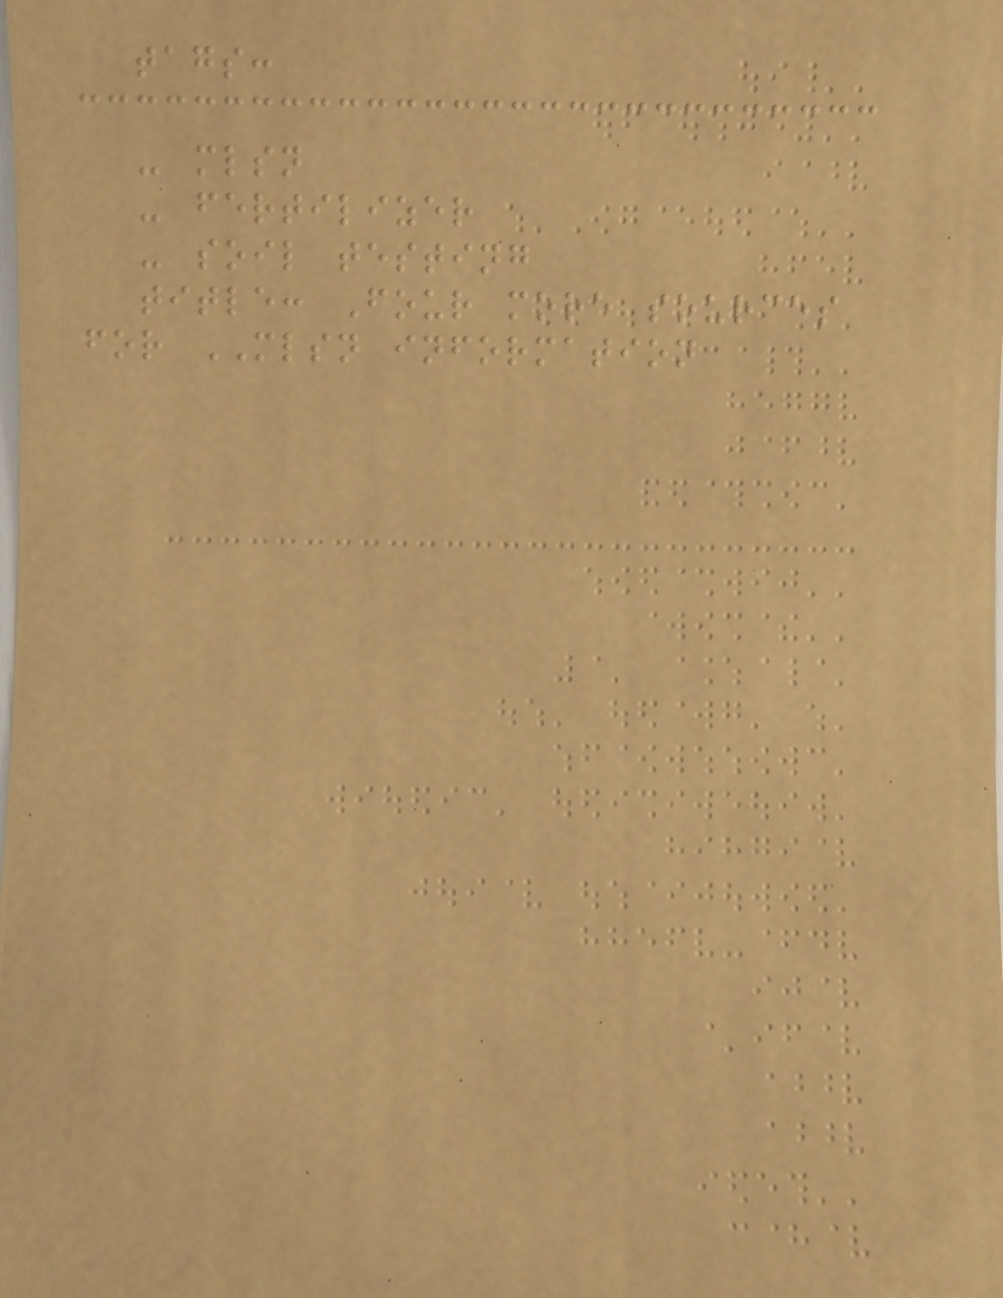tags:
- mlsn
- fertilizer
- soil testing
title: Four more sources
for MLSN information
